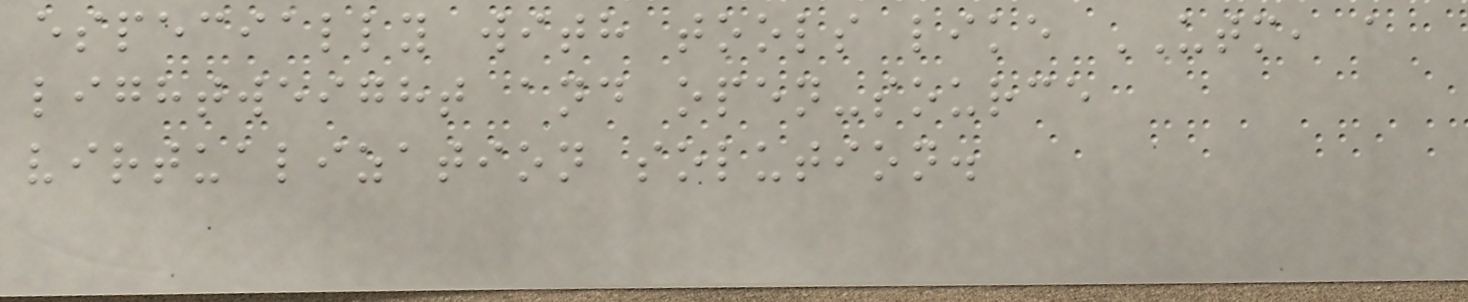especially with tools like UTM, a
lightweight and open-source
virtualization solution.
